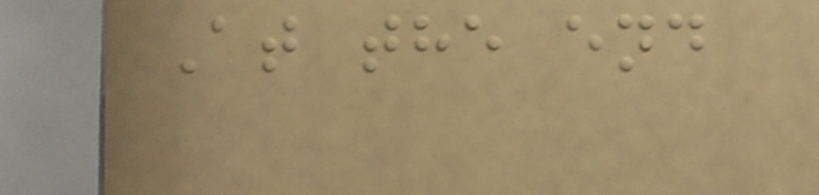At the end
